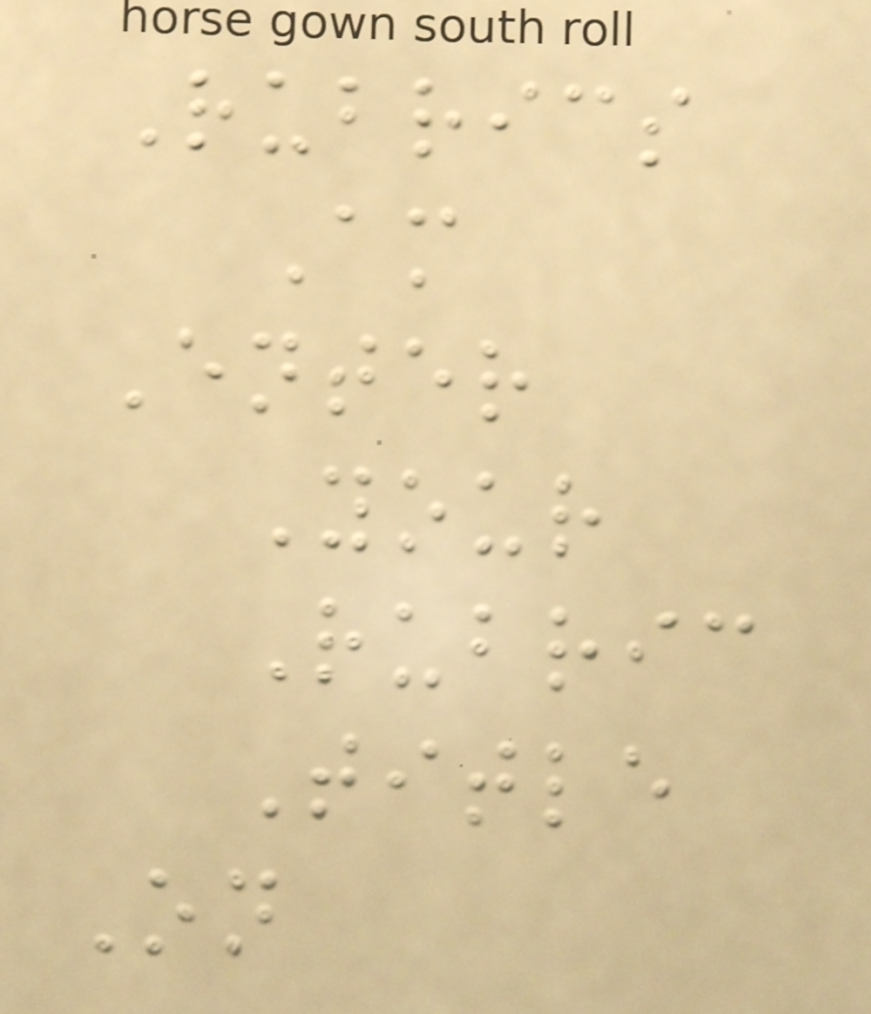Rubrics
Am
Enter
Your
Rubric
Title
On
